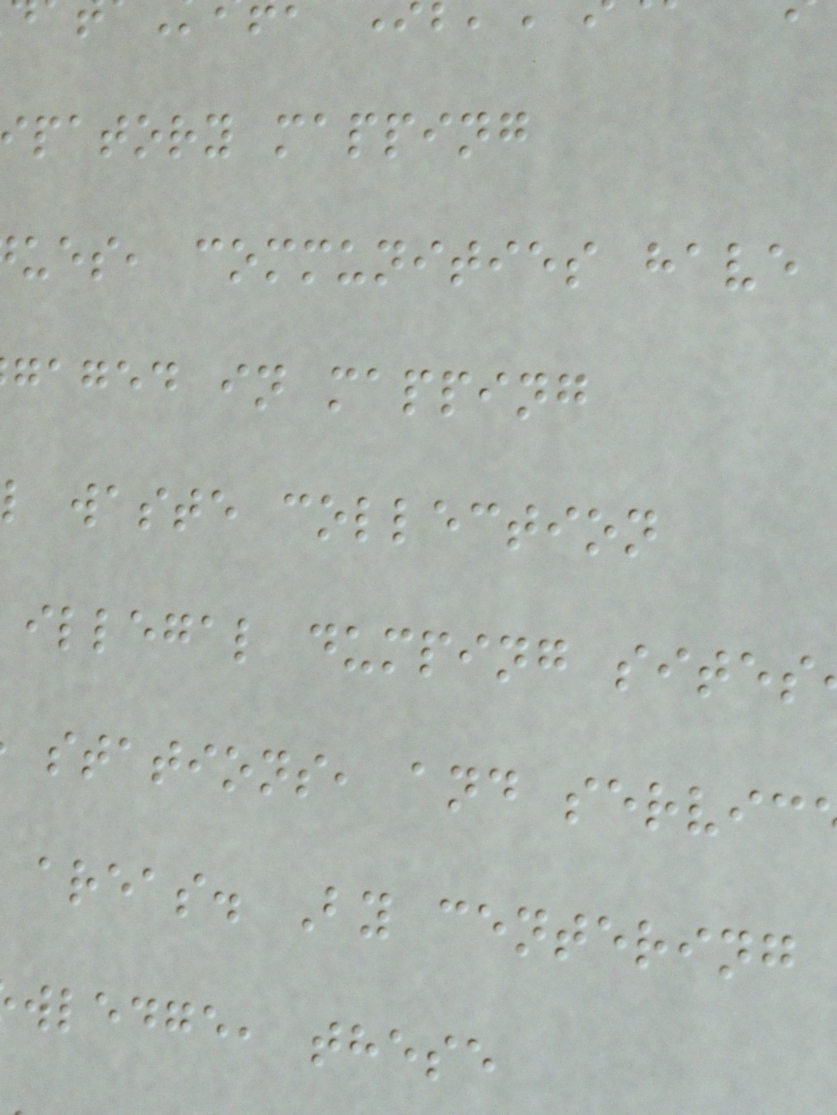patory mapping
ues, communities have
gaged in mapping
l waste collection
illegal dumping sites
stations, and servic
areas. By centering
wledge, these
